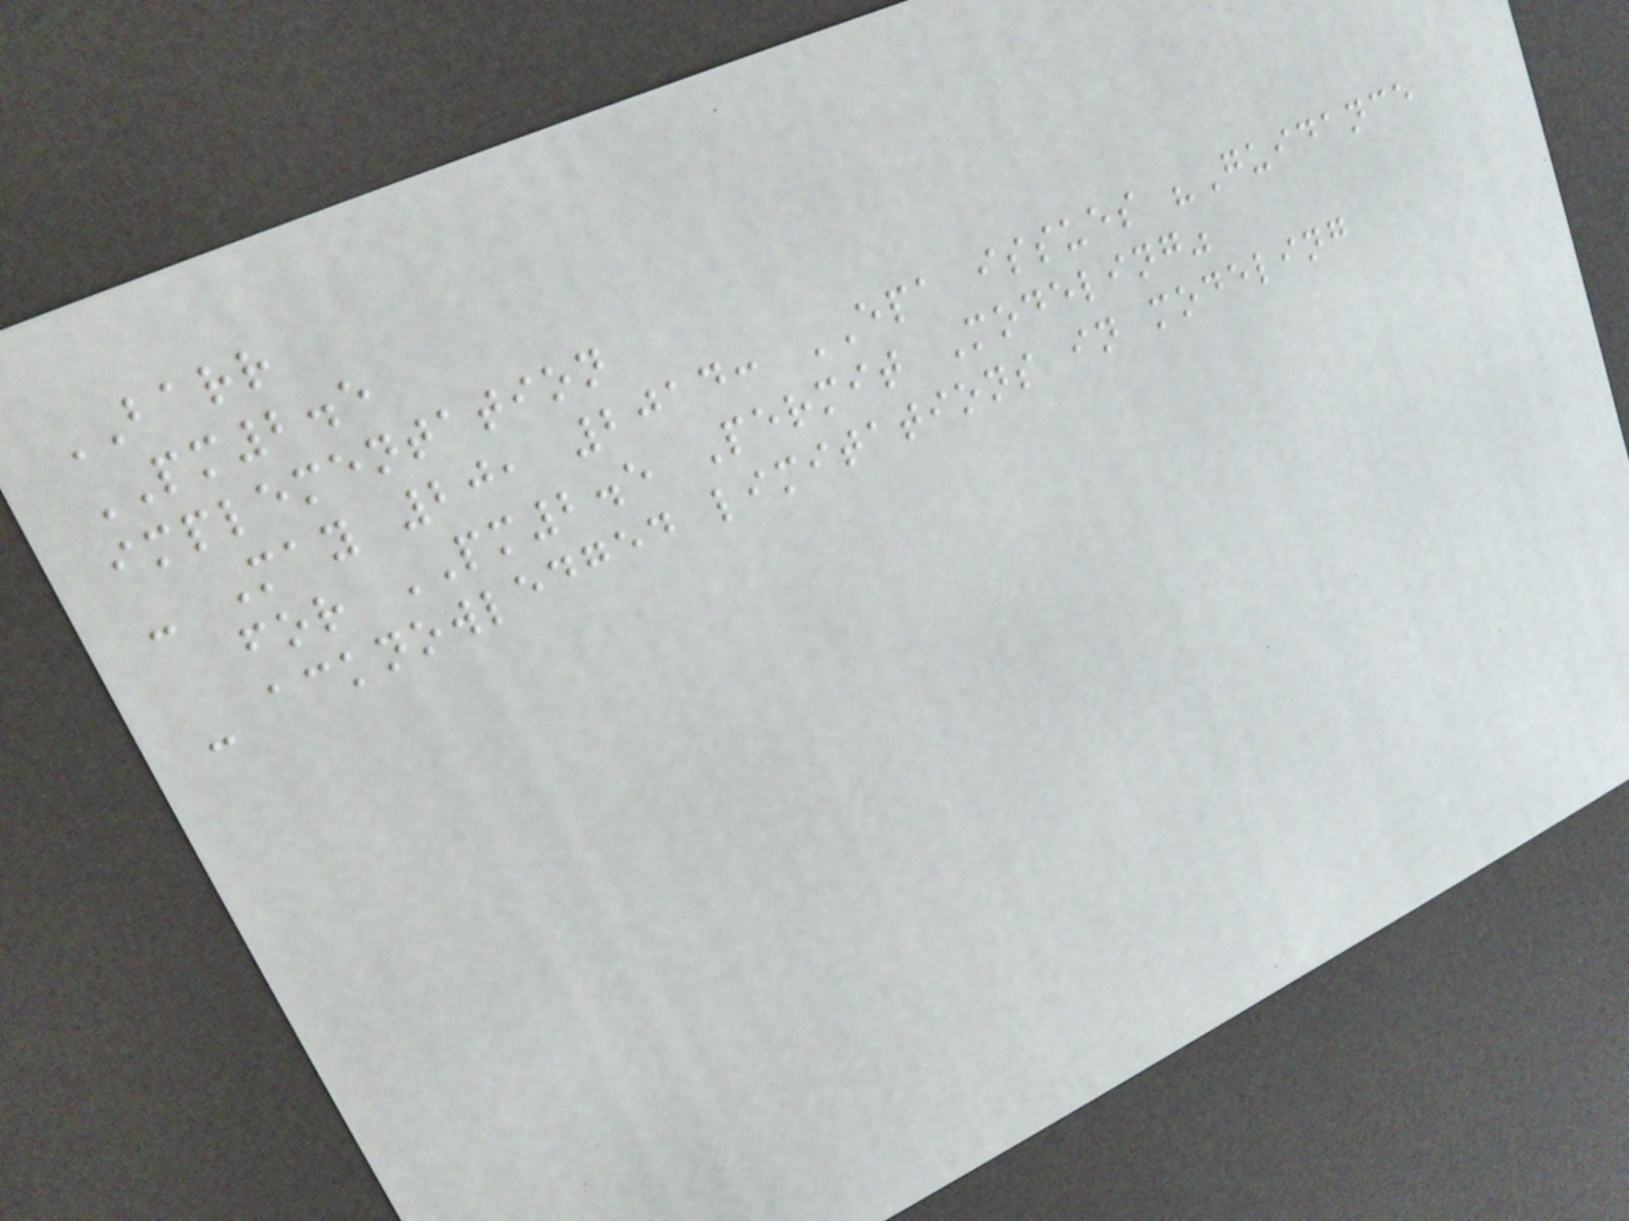BARR
PM2.5
implementation
- May 20, 2014: EPA issues "Guidance
for PM2.5 Permit Modeling"
- acknowledged limitations in modeling
